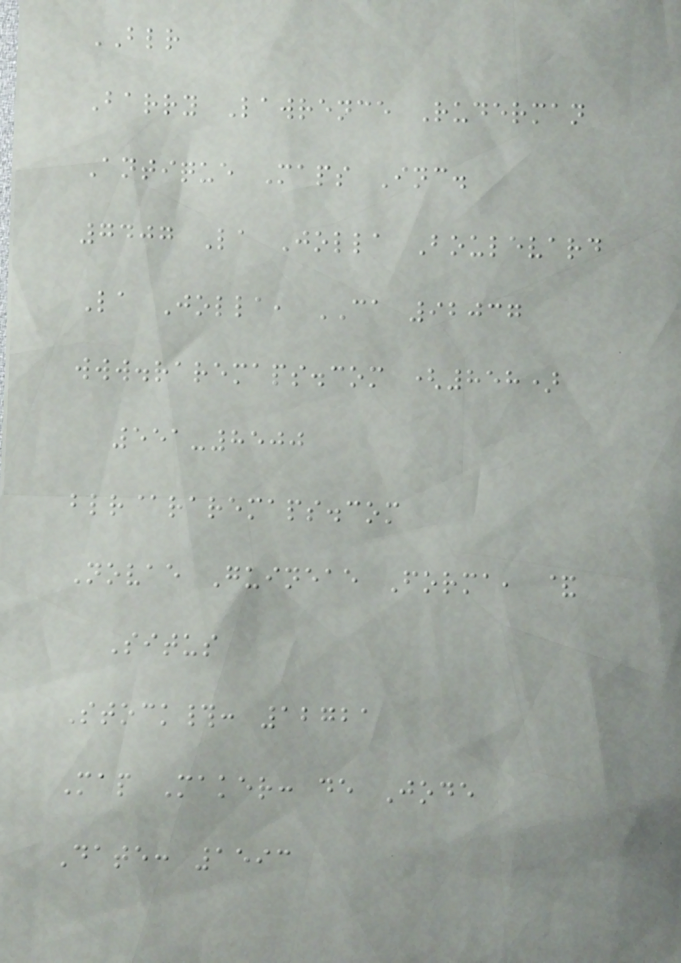BLR
Barry Lawrence Ruderman
Antique Maps Inc.
7407 La Jolla Boulevard
La Jolla, CA 92037
www.raremaps.com (858)
551-8500
blr@raremaps.com
Novae Guineae Forma, &
Situs
Stock#: 12721
Map Maker: de Jode
Date: 1593
